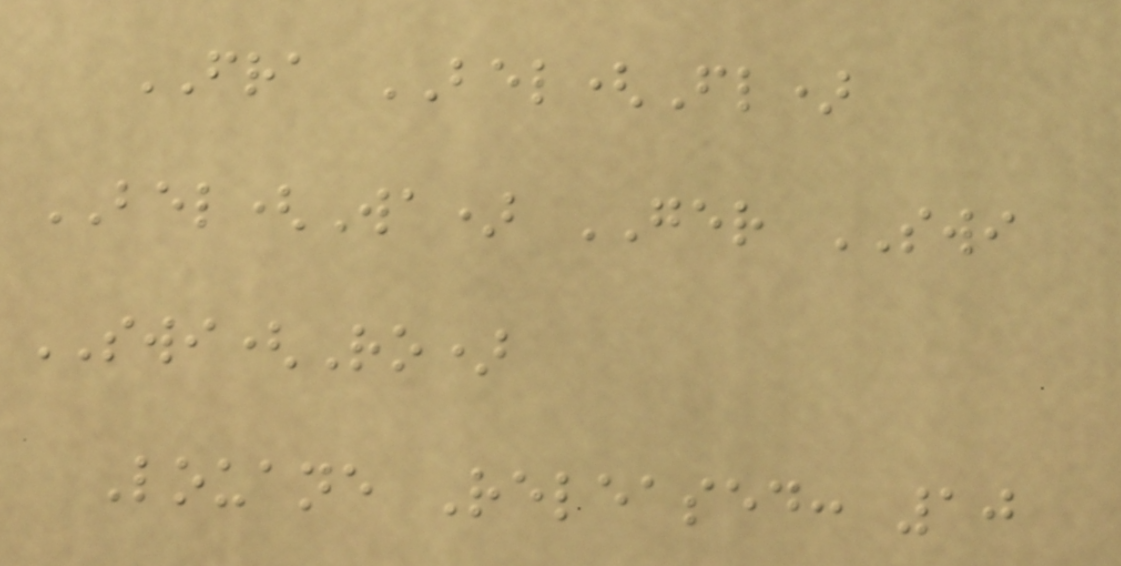FRA BEL(Fl)
BEL(Wa) GER SWI
SWI(Ro)
Louane Released: 10
